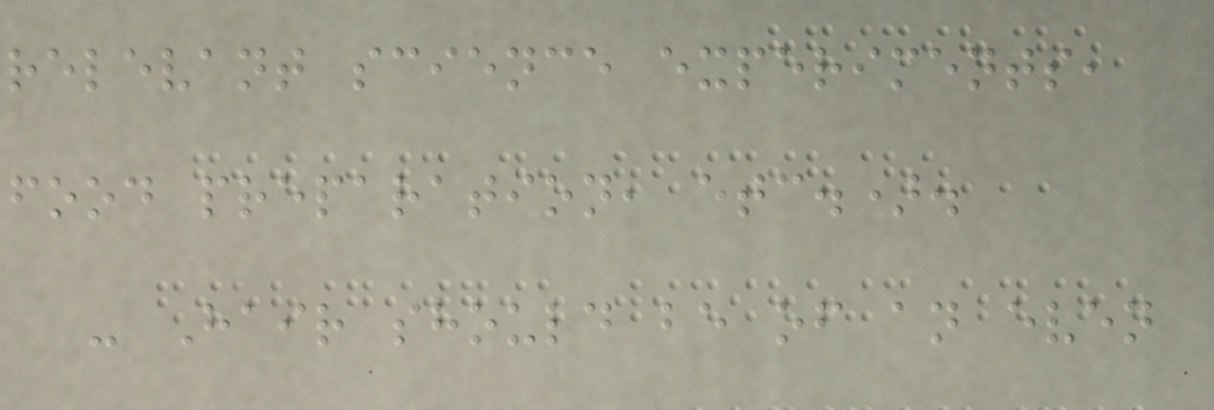relevant science experiments,
food preparation, etc.).
- Hair should be of an even
